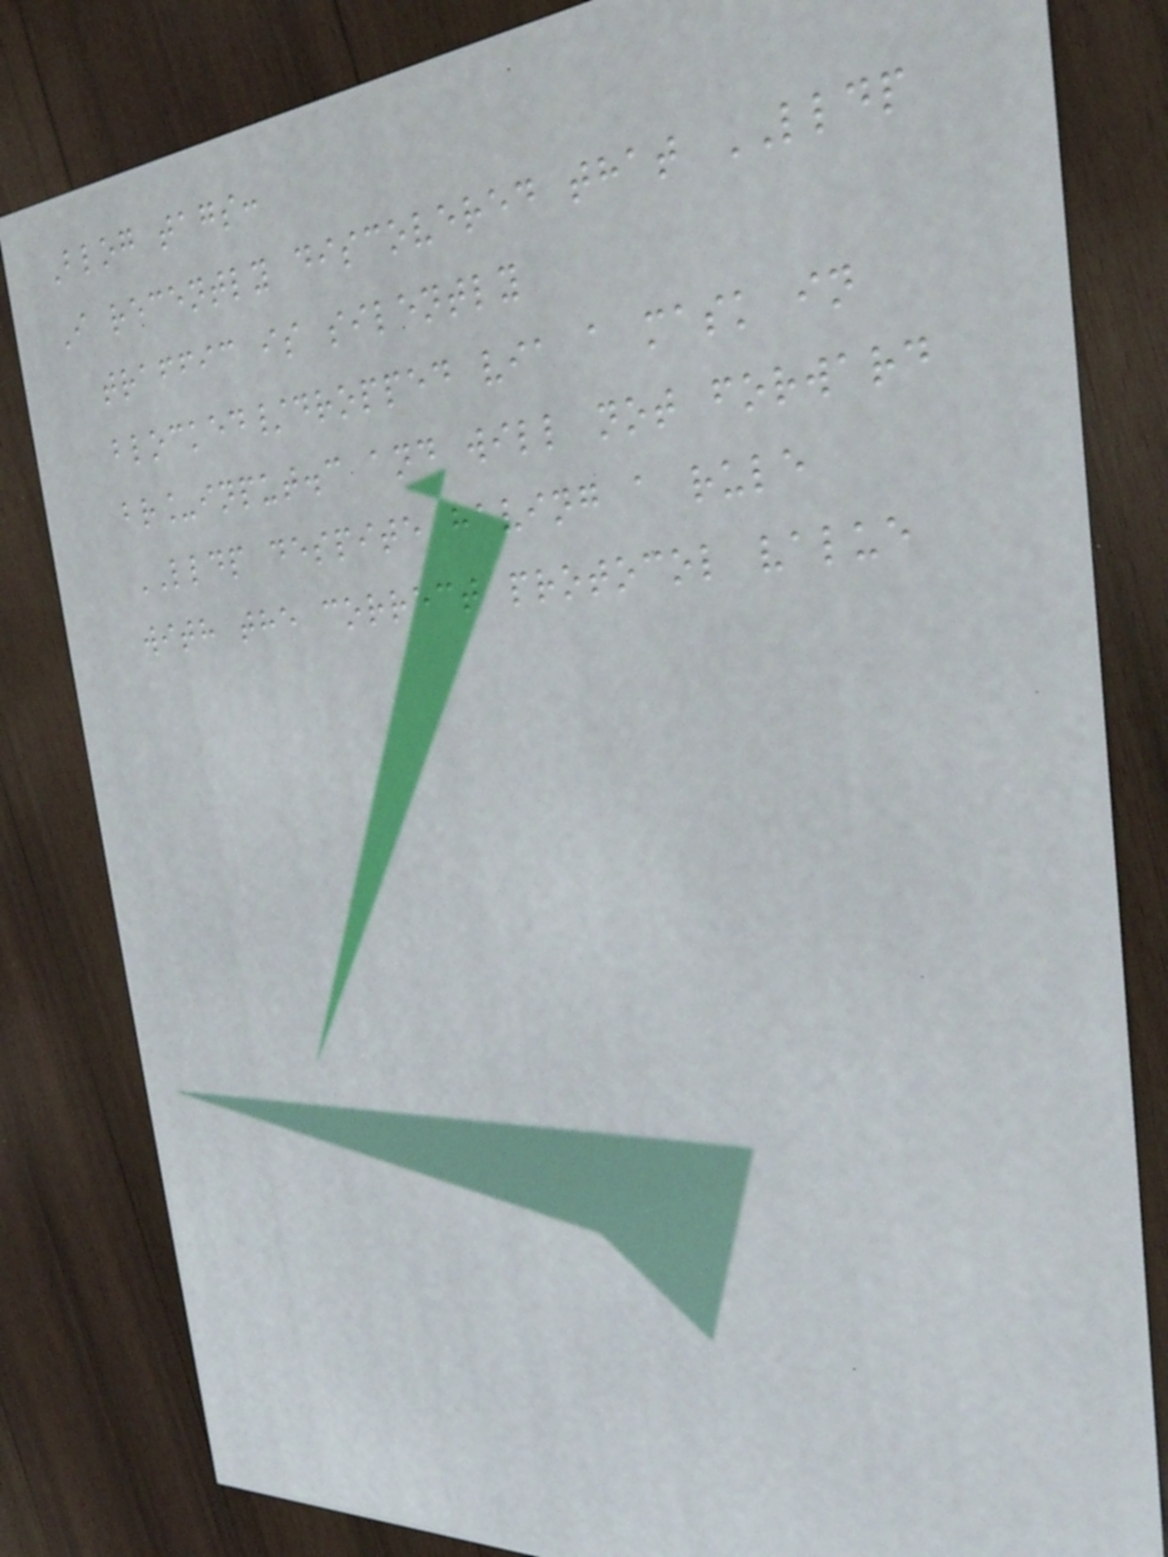Blog tags:
I recently discovered that LLDP
traffic is silently
blocked/dropped via a mask in
br_input.c and will not forward
LLDP despite having a rule
with the correct protocol value
